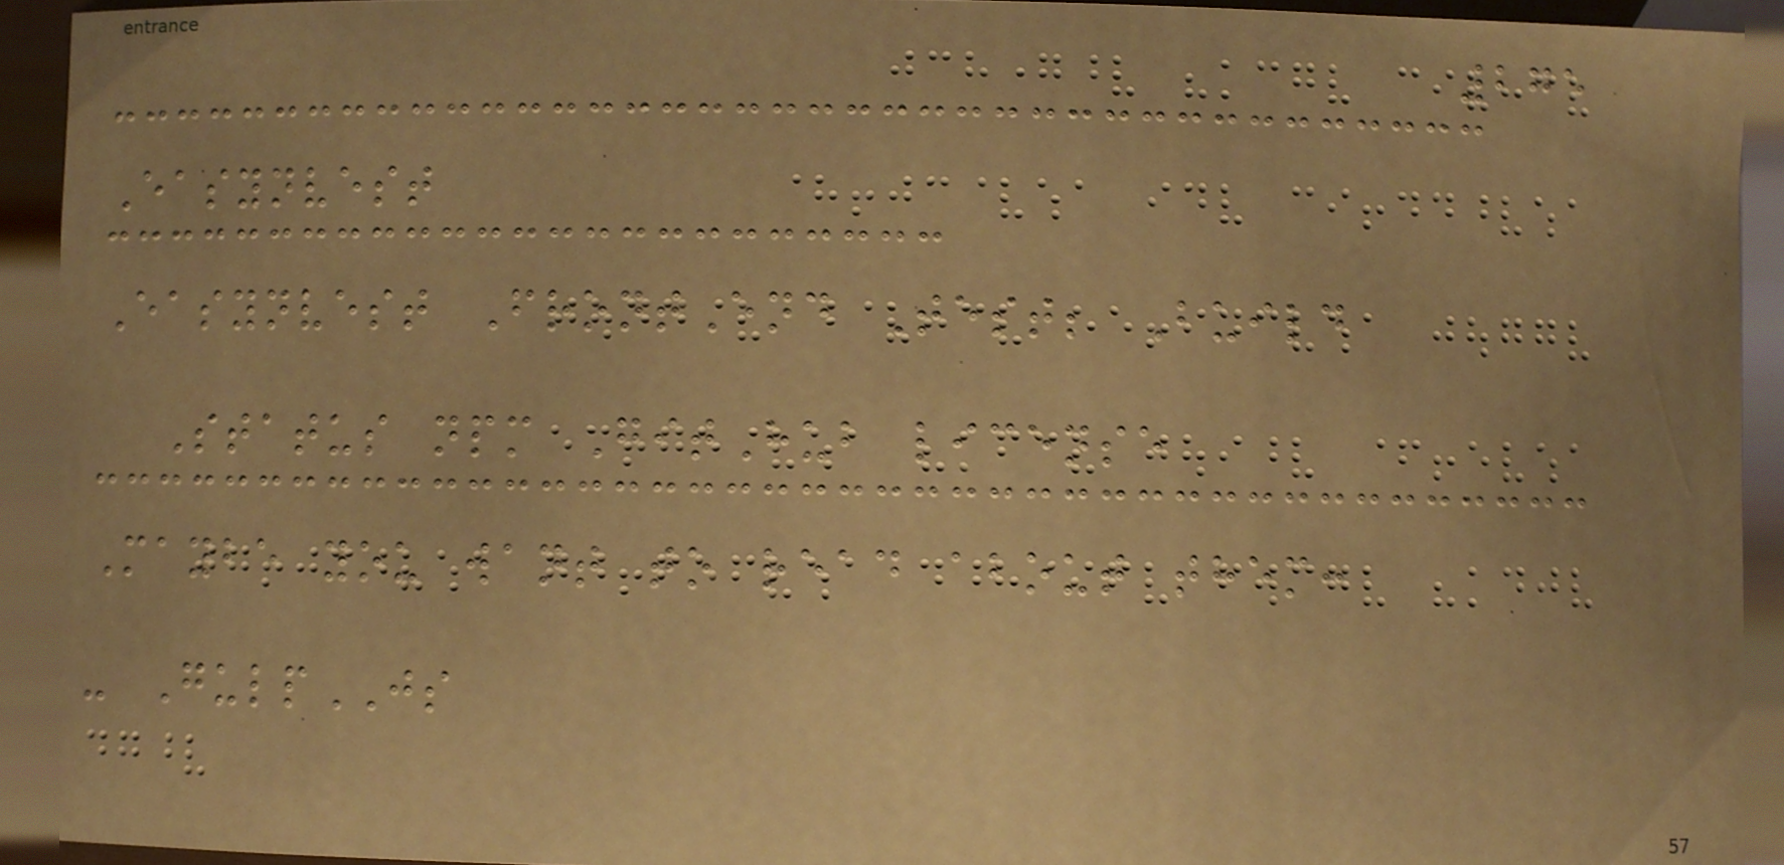275
Easynvest
Easynvest FrontEnd Test; Build
Status npm GitHub license
Maybe you want to read about them:
- GulpJS
